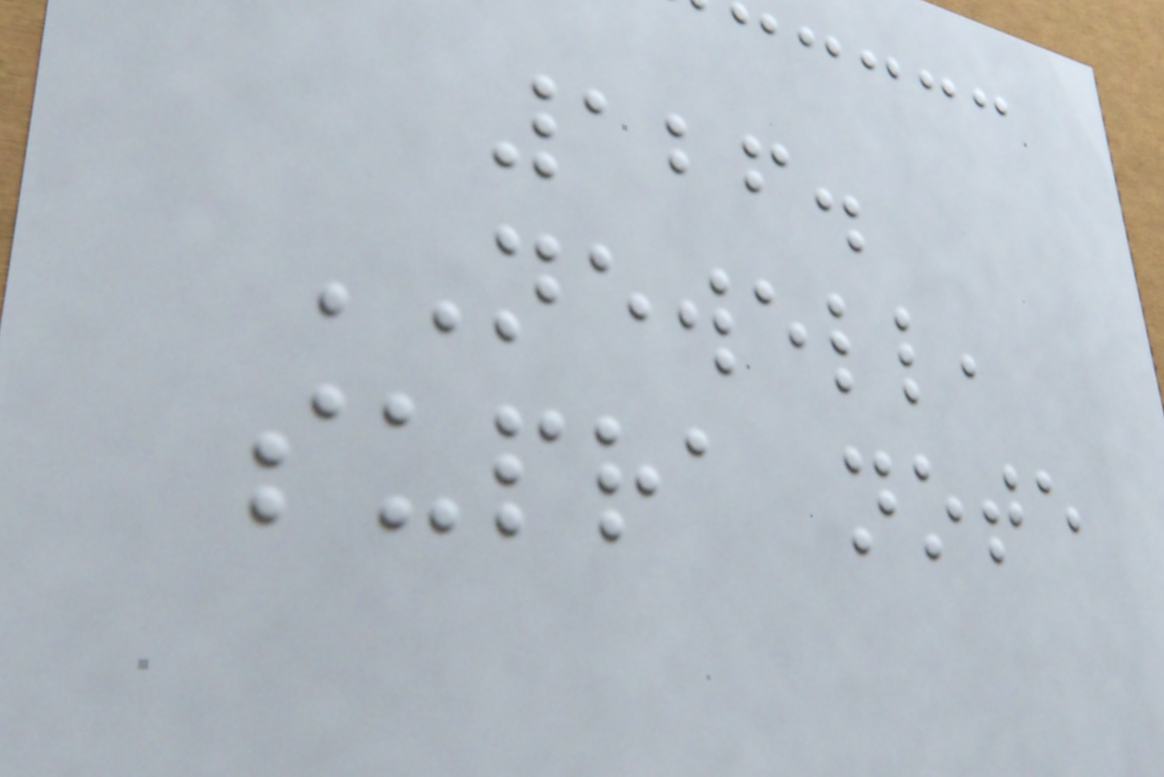126.
NEWELL,
supra note
